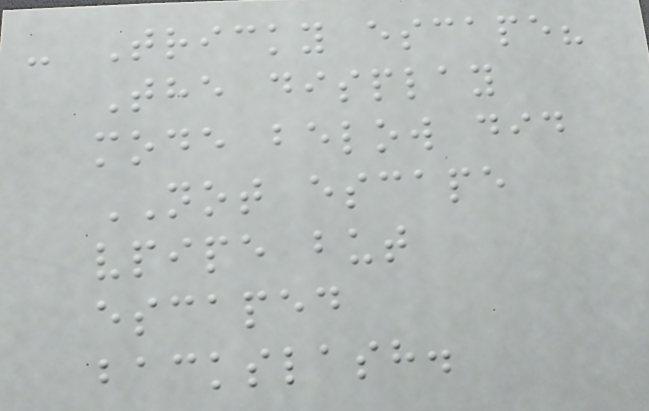- Tricky escape?
The display
mode below did
NOT escape
vpipe but
escaped
backslash.
